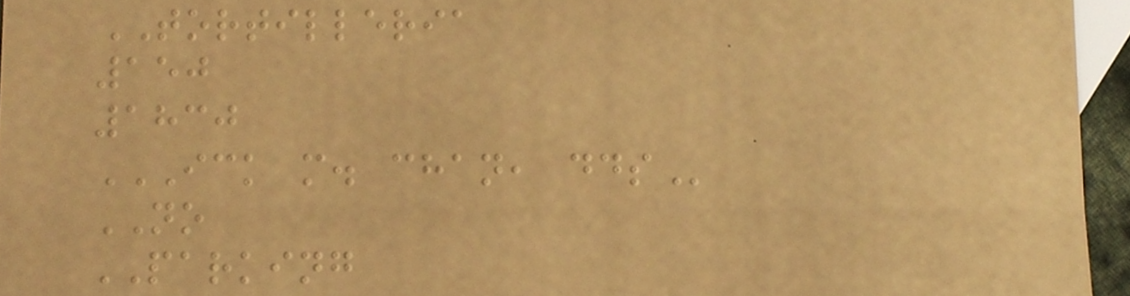TORTILLERIA
150
1830
ICK M. CHAN, DDS
NO
PARKING
